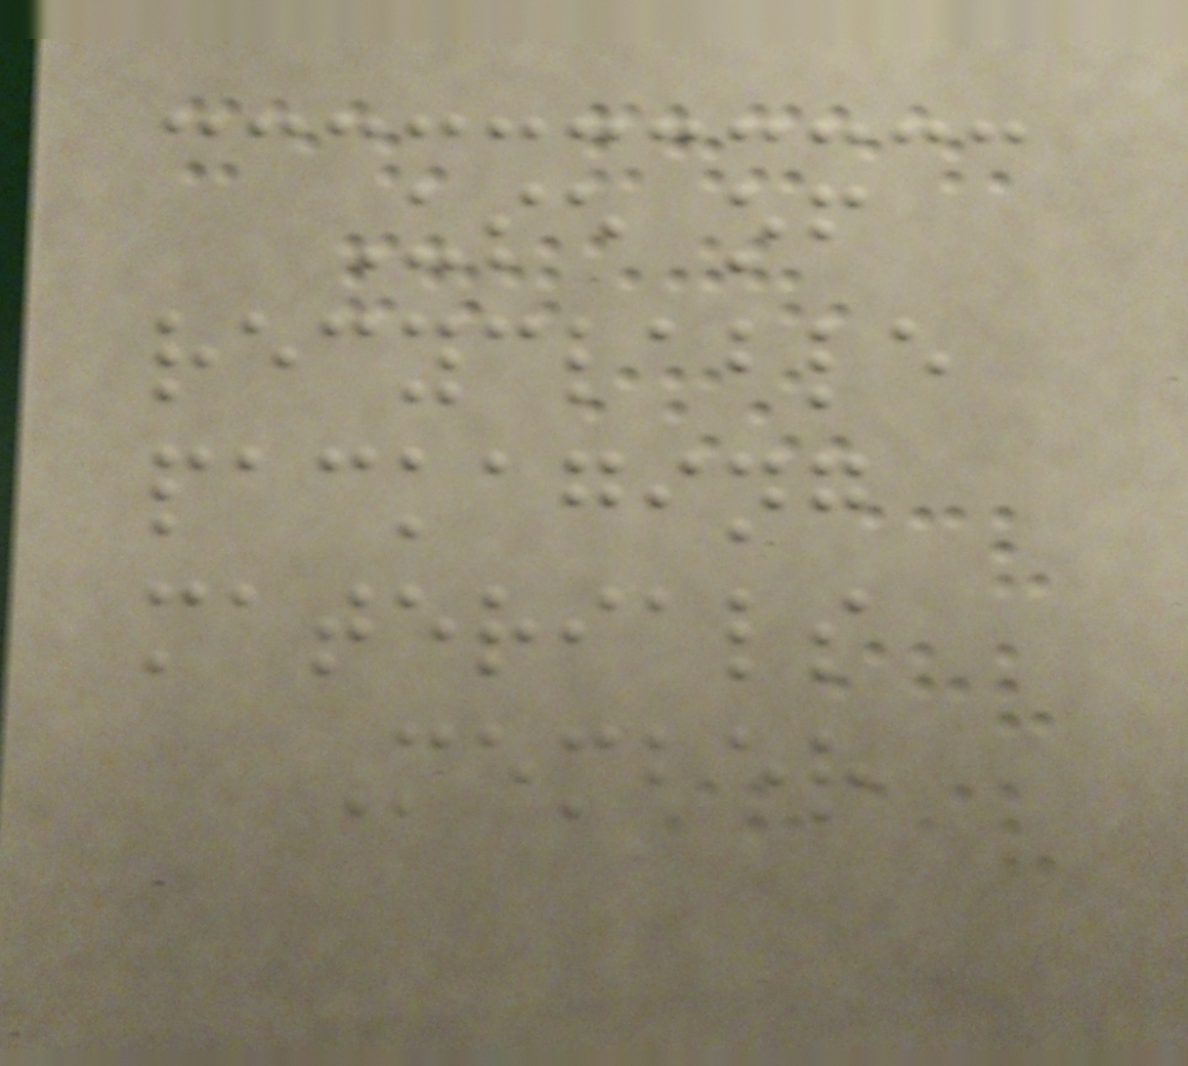Use of
recyclable
packaging
materials
Member
